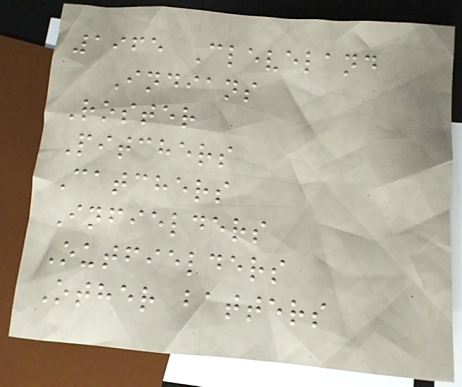1965 Cleveland
Indians
Roster
Pitchers
Catchers
Infielders
Outfielders
Other batters
